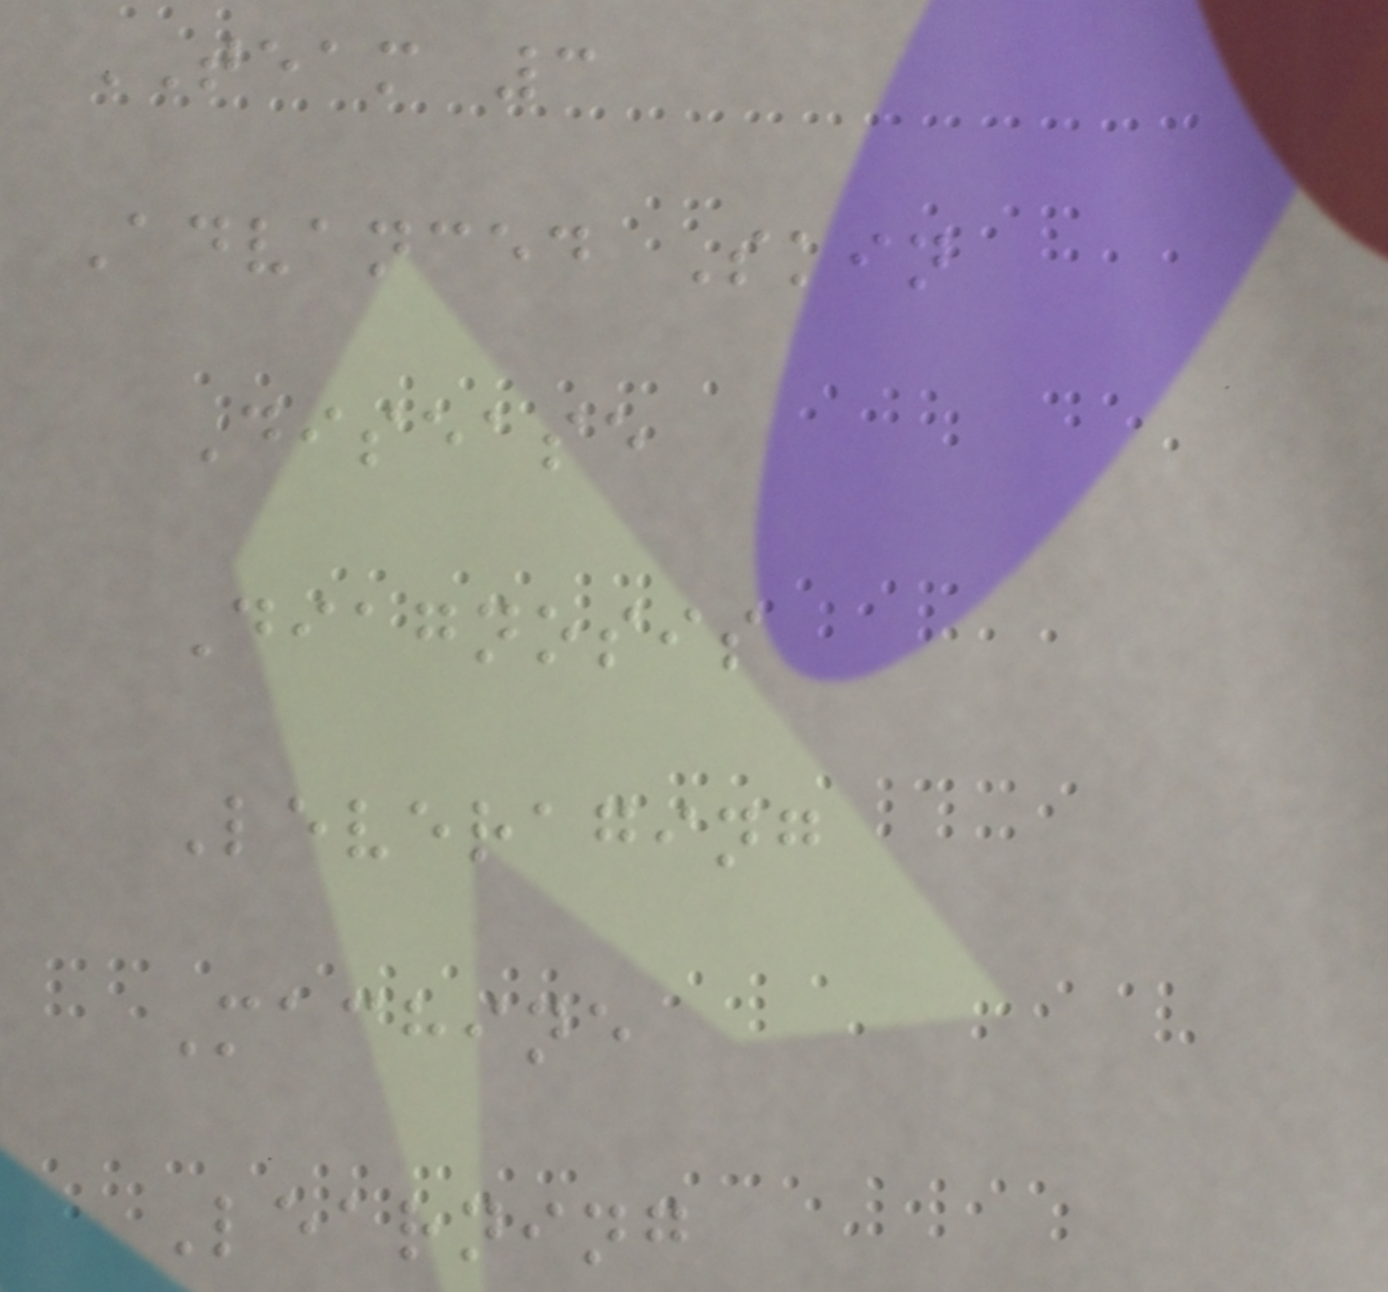TEAM 3
Advanced Skin
Disease
Diagnosis
Leveraging
Machine
Learning
